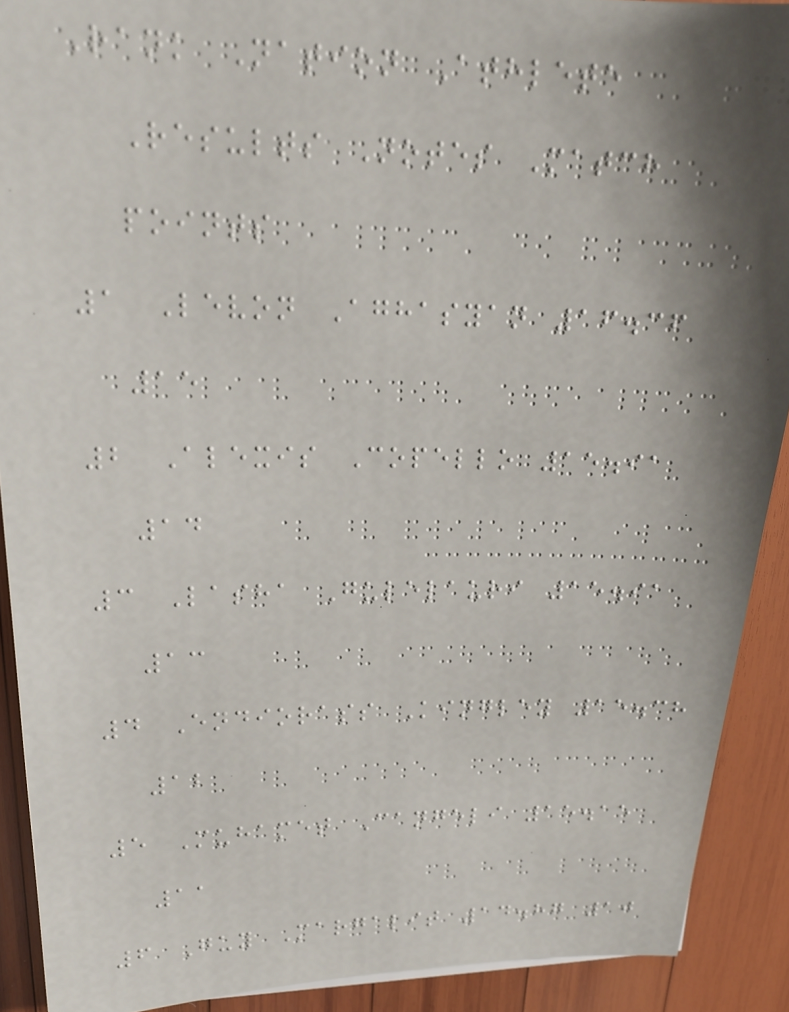Rank Nation Athlete
Results Notes Match
points
1 Levon Aghasyan 16.36
15
2 Alexis Copello 15.91
14
3 Lasha Gulelauri 15.91
13
4 Endiorass Kingley 15.38
12
5 Muhamet Cangeli 15.15
11
6 Guy Margalit 14.87 10
